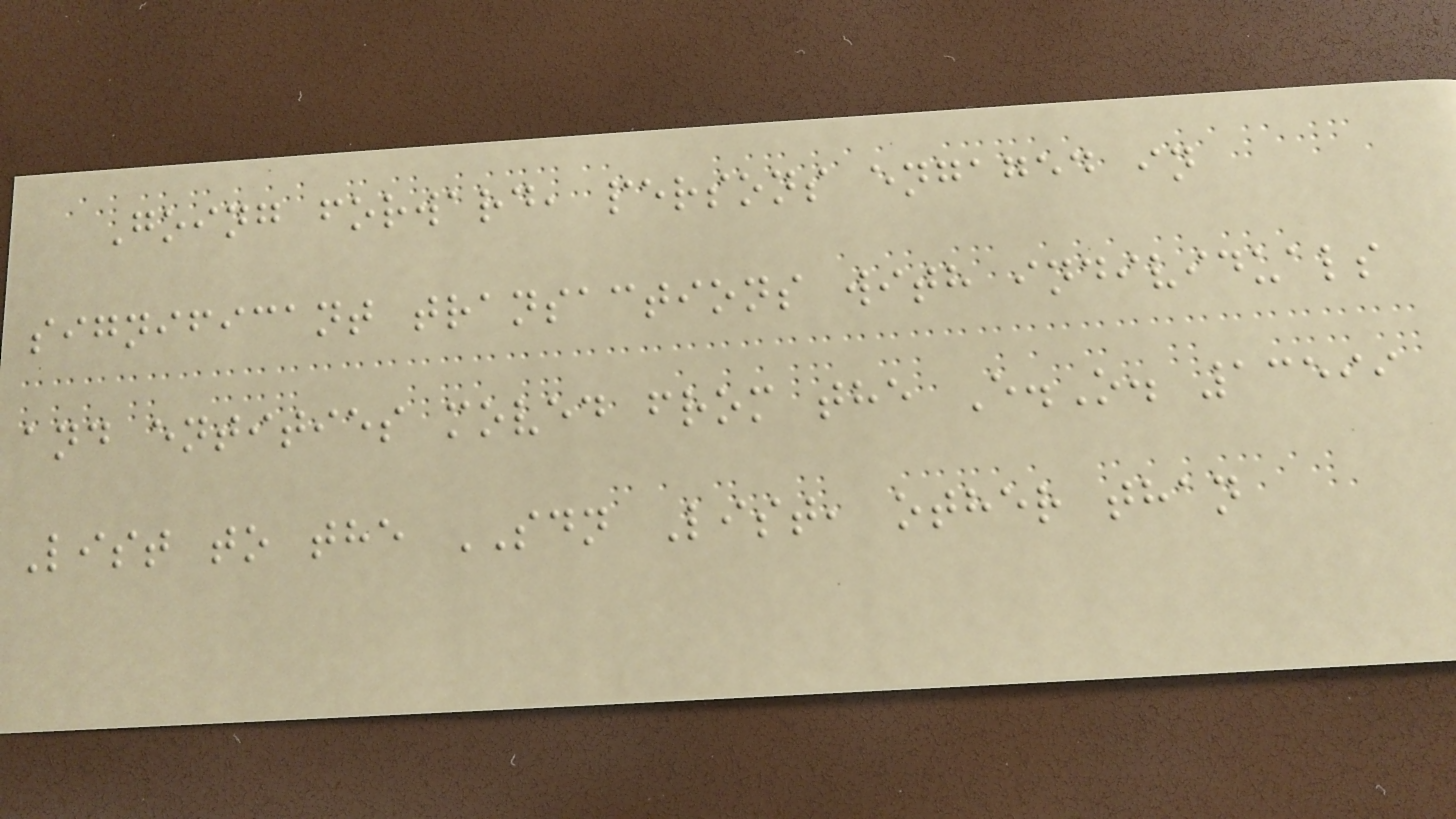Going forward, persons engaged in
significant transactions with individuals
and entities moved from the E.O. 13599
List to the SDN List, other than
